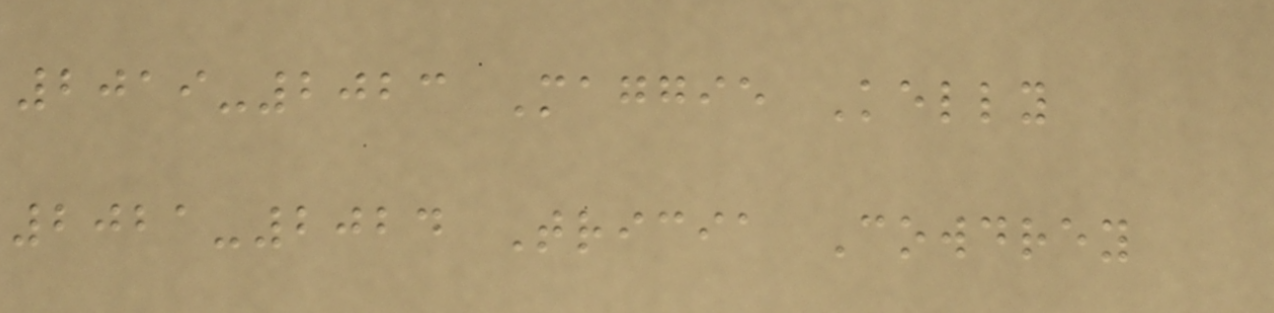2019-2023 Maggie Kelly
2021-2024 Tricia Cowdrey
